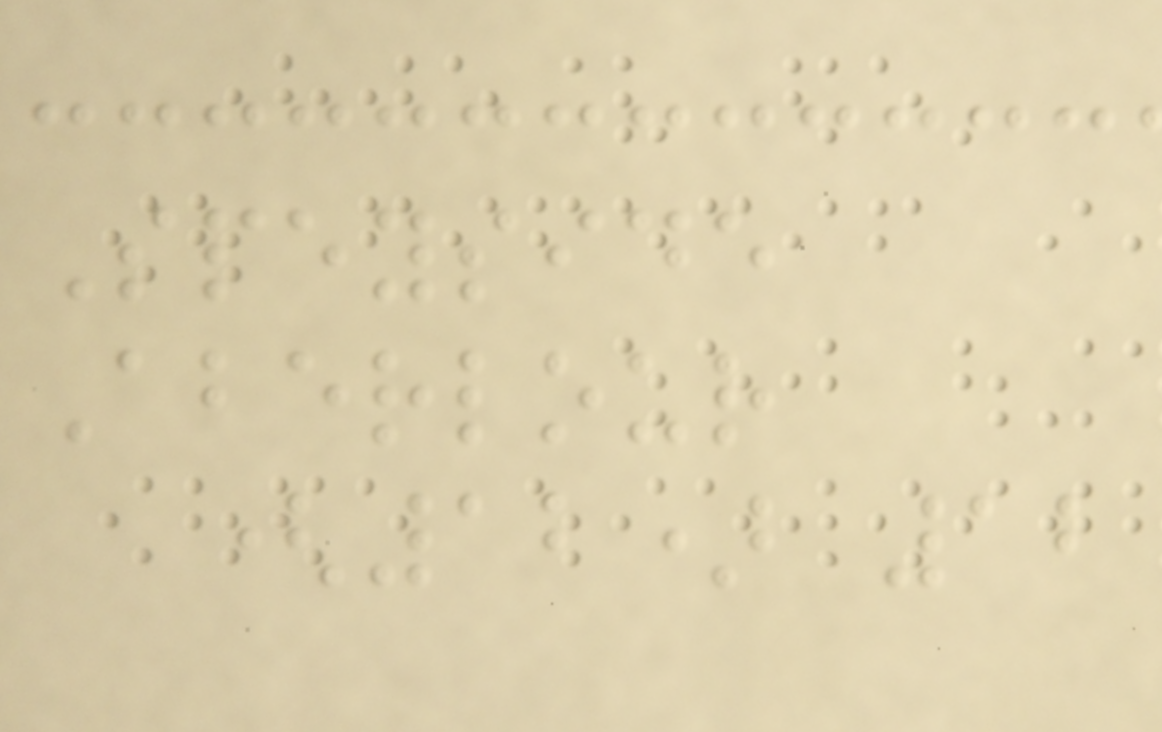Speyside
Aberlour
(12) 12
